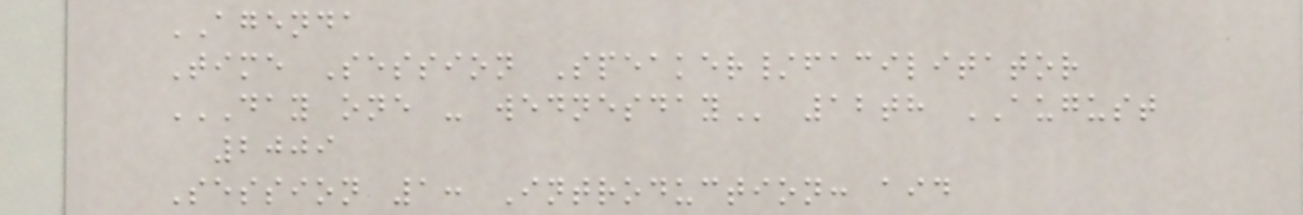AGENDA
Time Session Speaker/facilitator
DAY ONE - WEDNESDAY 12th AUGUST
2009
Session 1: Introduction: aid
